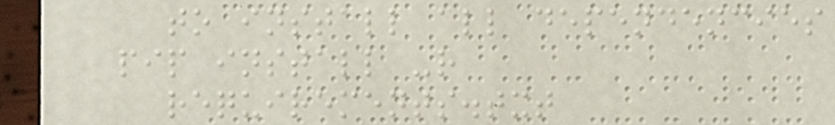to install all dependencies
pip install -r
requirements.txt
